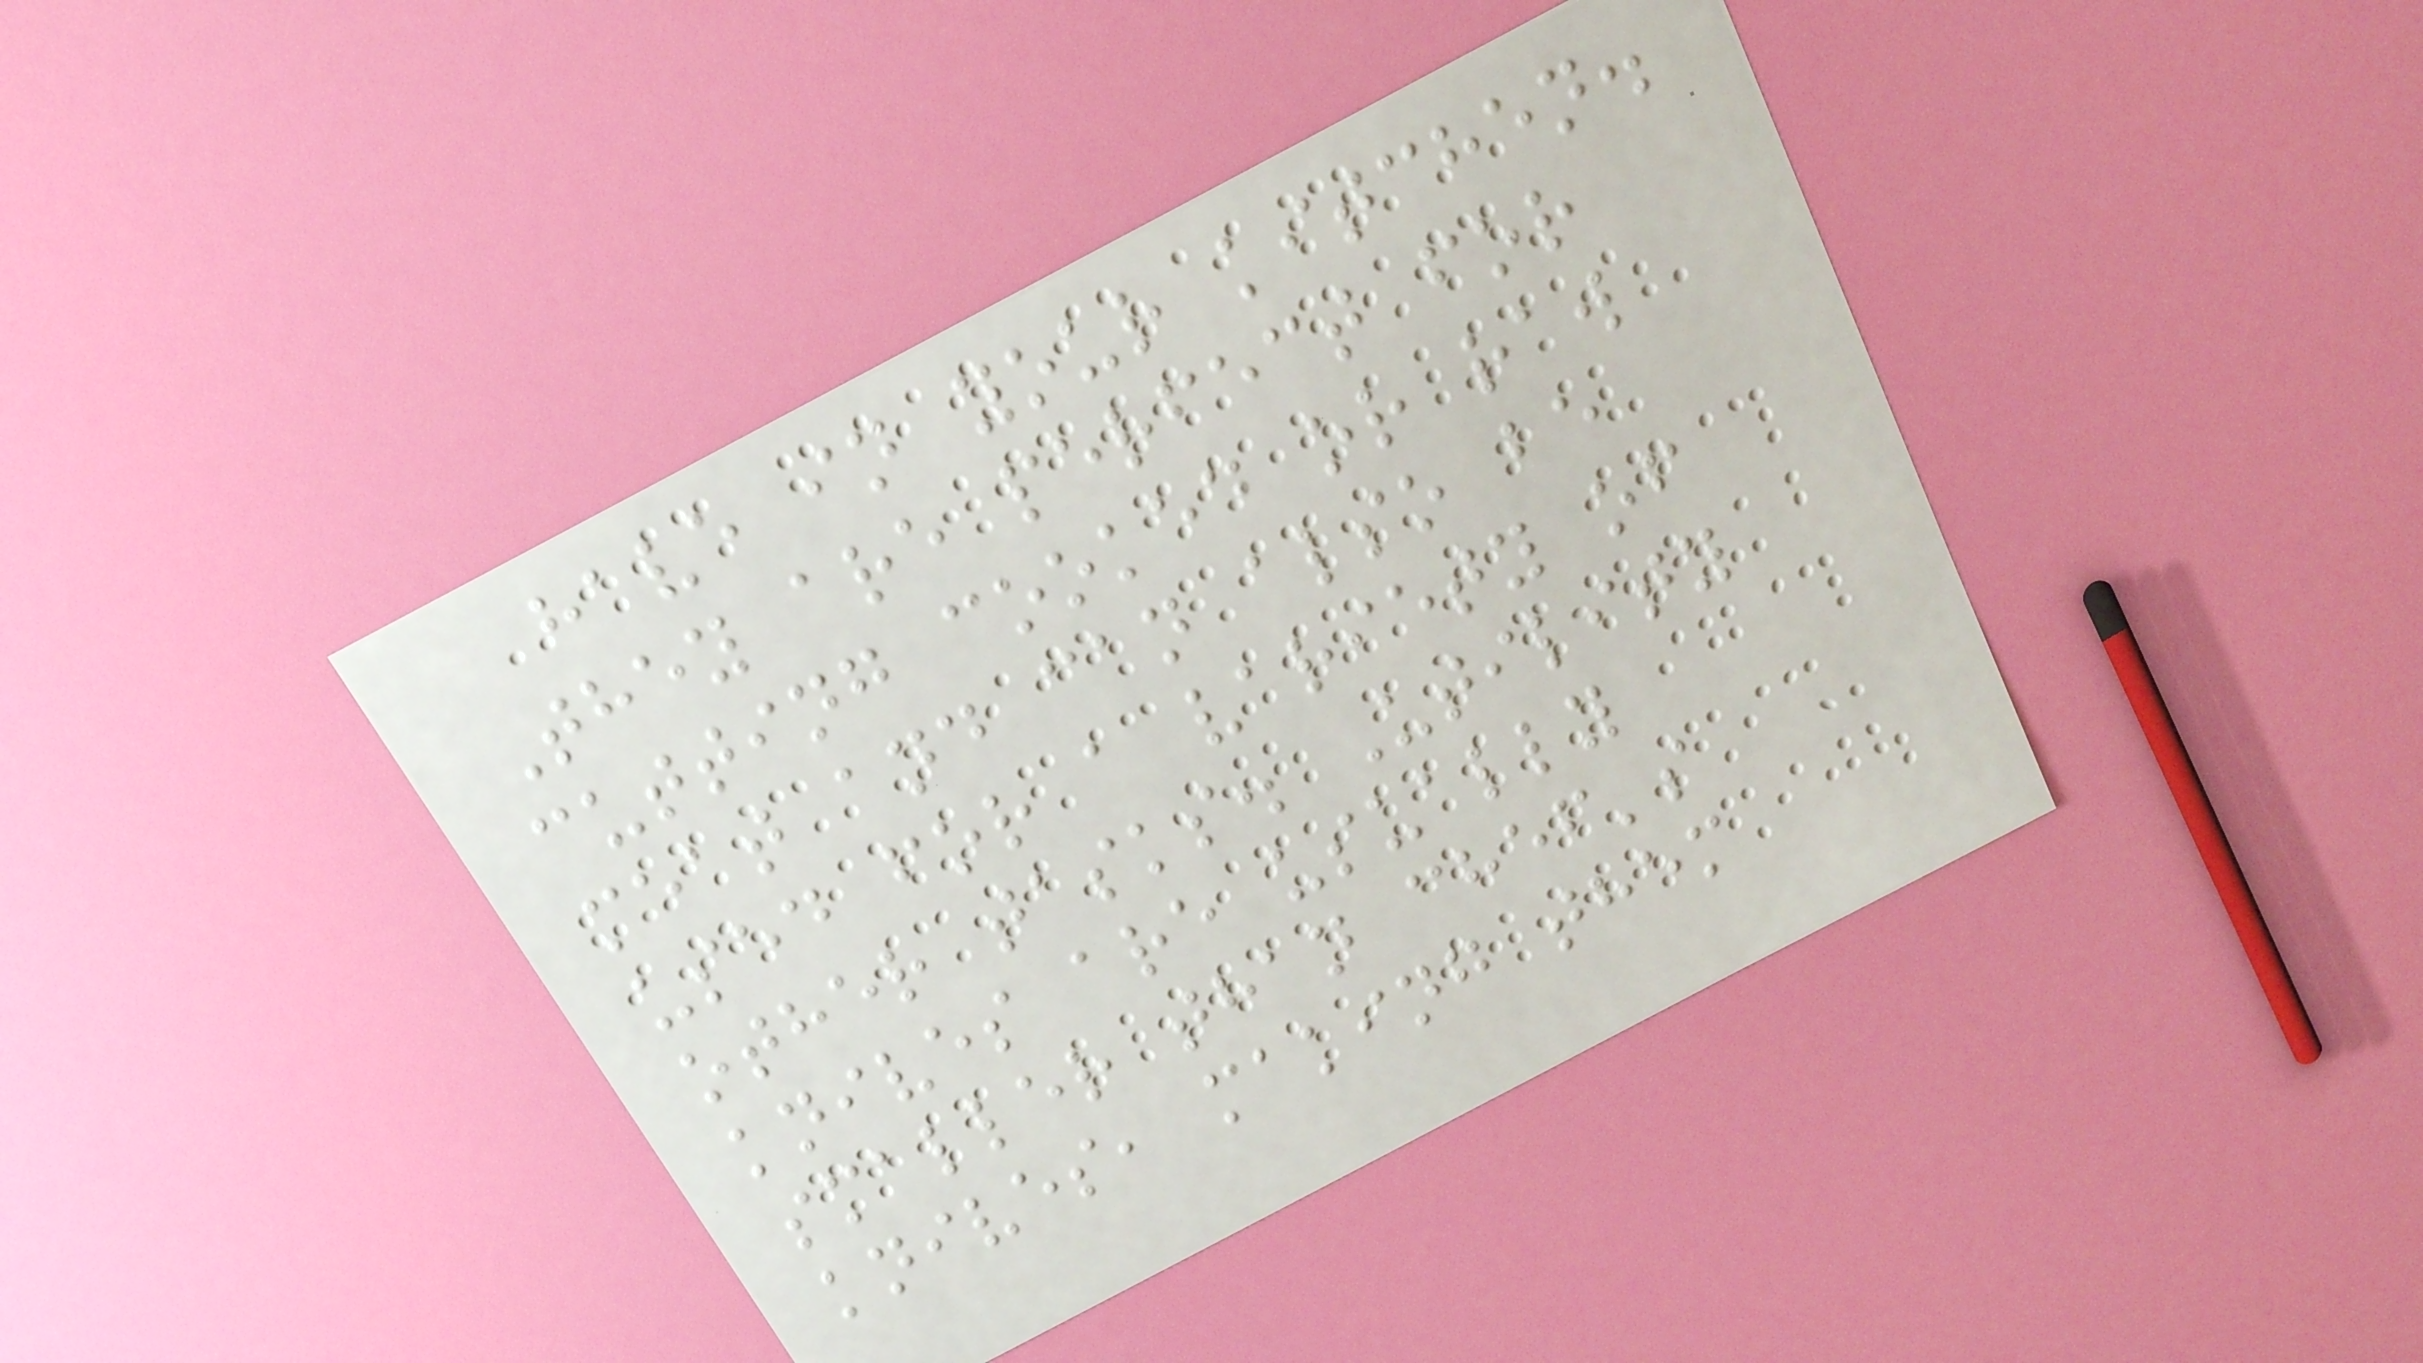have in your kitchen.
They are perfect for
cutting cooked or raw
meat and can also be
used for a variety of
other tasks. Utility
knives are usually
smaller than chef's
knives, making them
